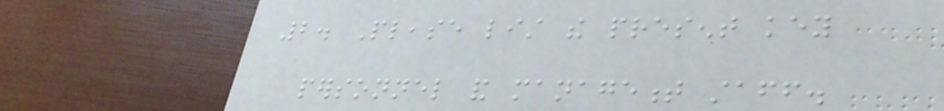2. Please list the present key
personnel and management staff.
